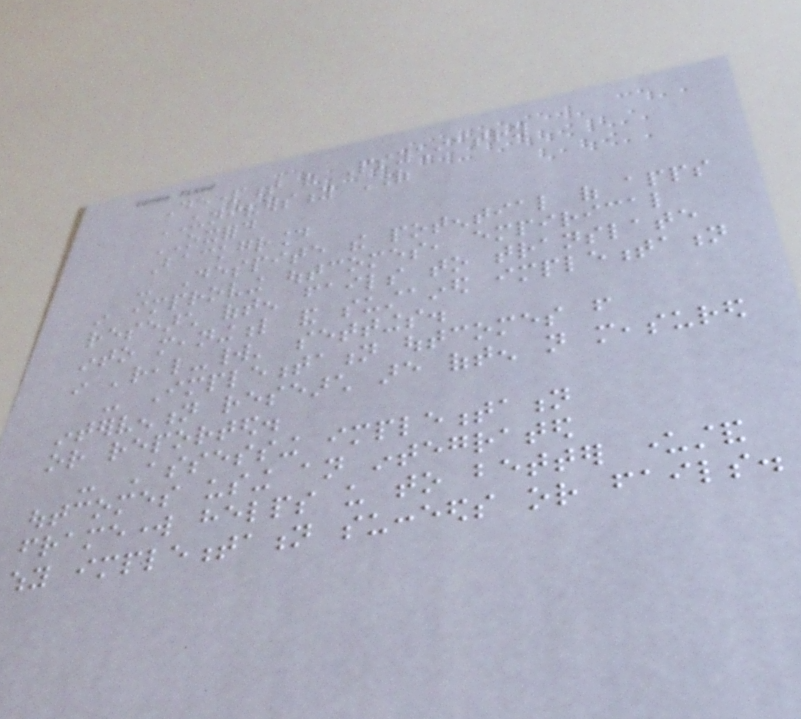Department of Psychiatry
UNIVERSITY OF
OXFORD
Background
- Despite the potential of apps
in improving outcomes, empirical
research often fails to translate
into meaningful and sustained implementation
in 'real-world' settings.
- Implementation outcomes from
intervention research are often not measured
or reported.
- Assessing implementation
outcomes using an integrated
framework helps us to better understand
why implementation succeeds or fails.
